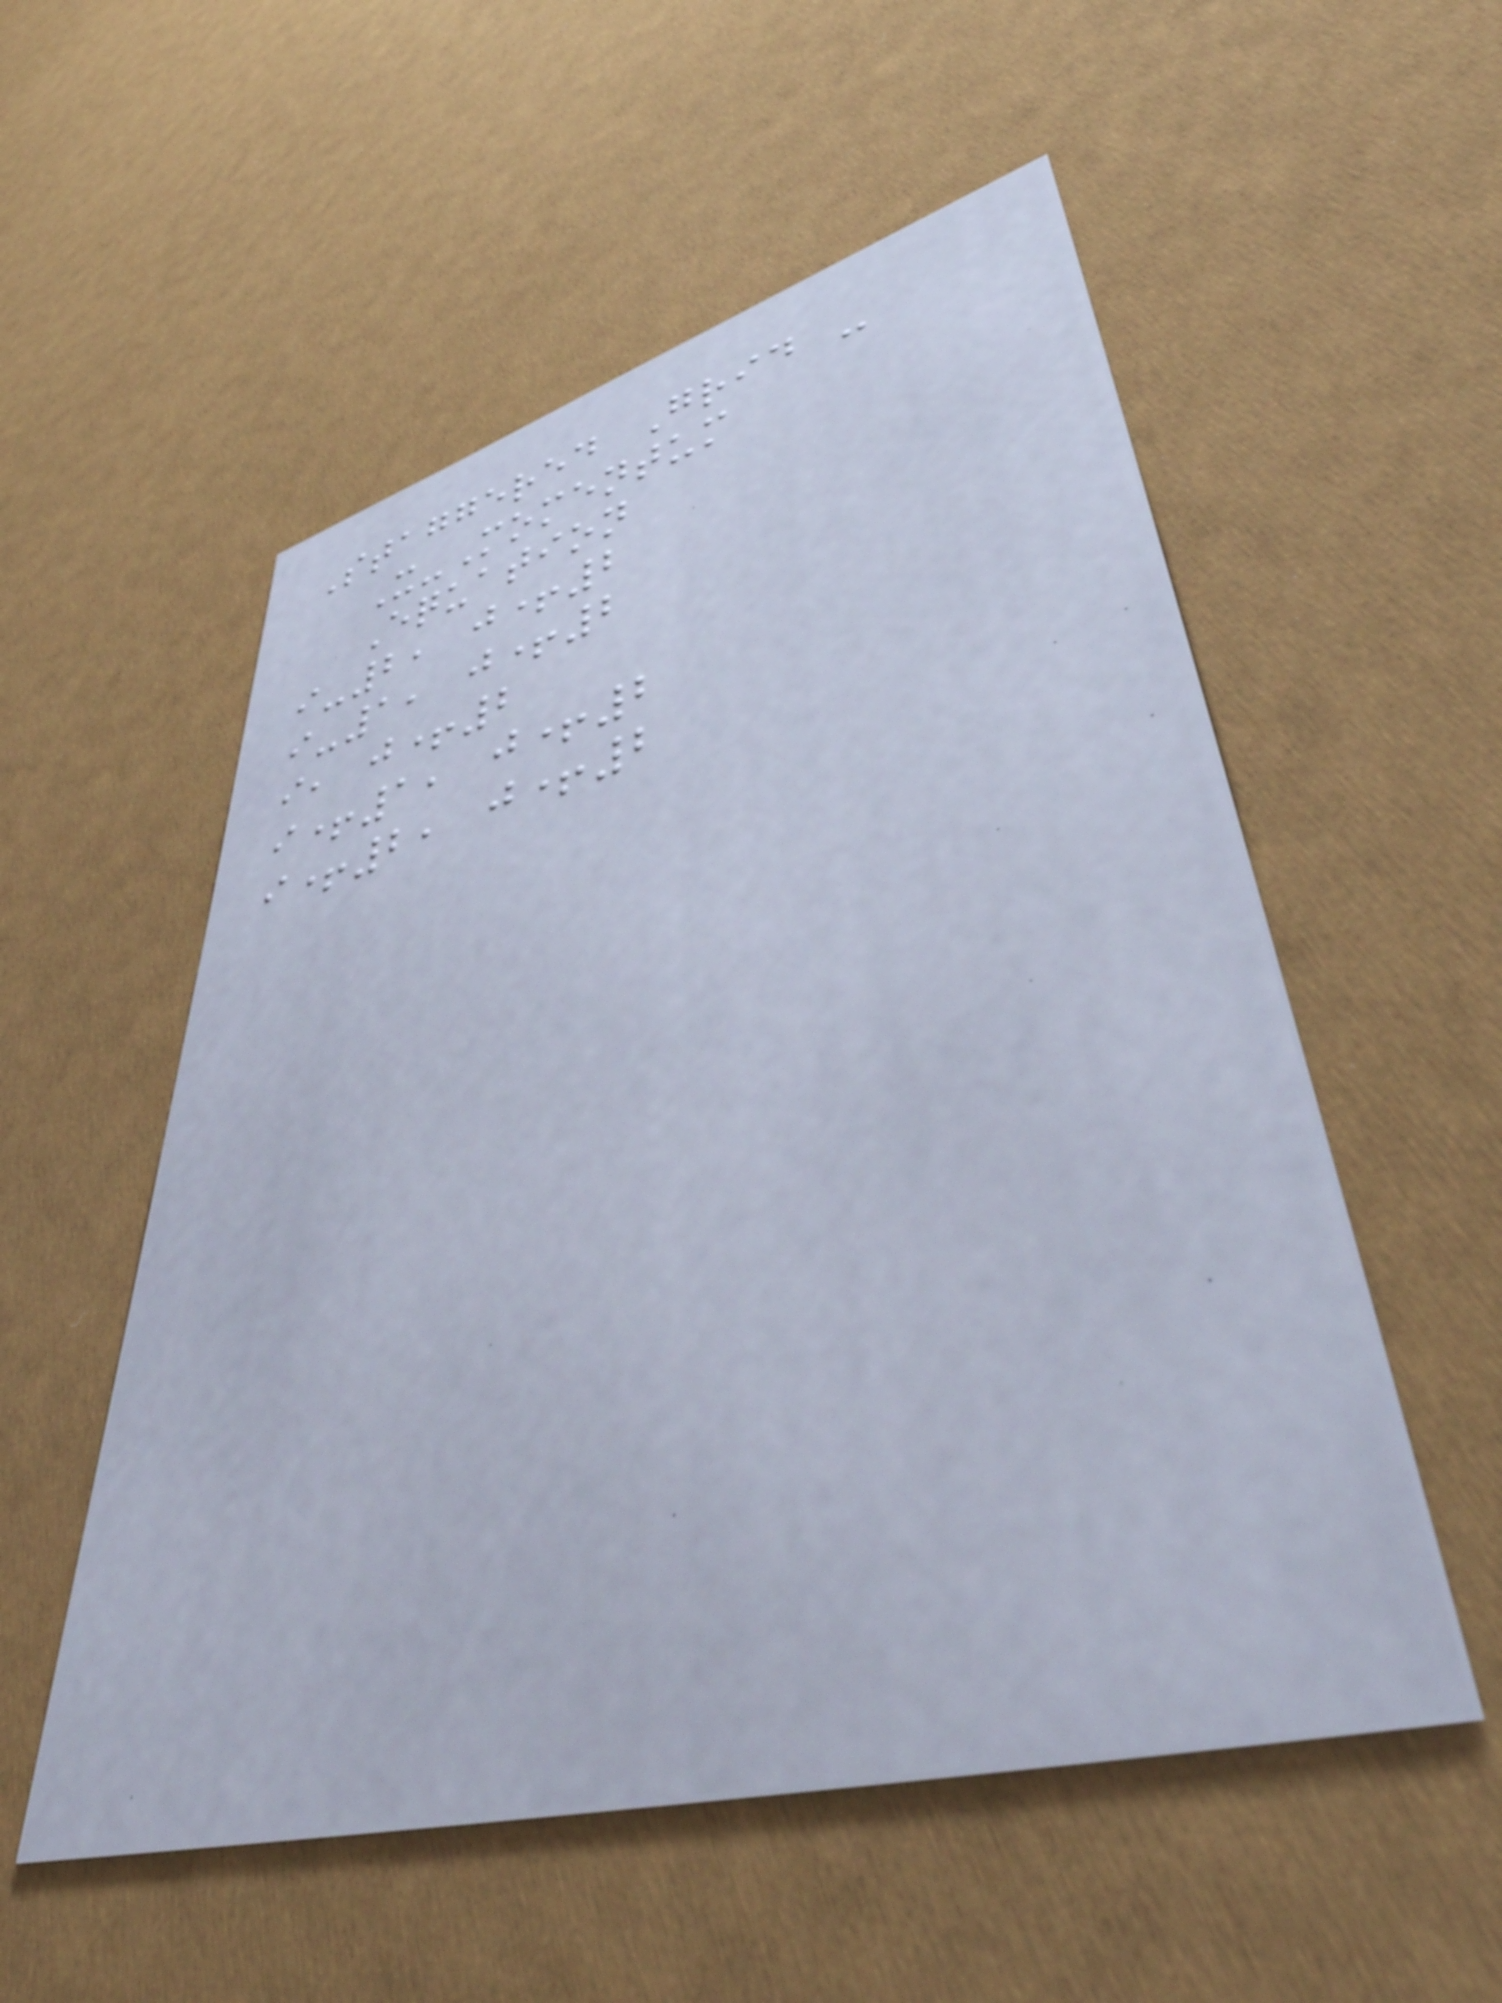Staggered Grid -
X-Momentum
Equation
i-2, j+2
i-1, j+2
i, j+2
i+1, j+2
i+2, j+2
